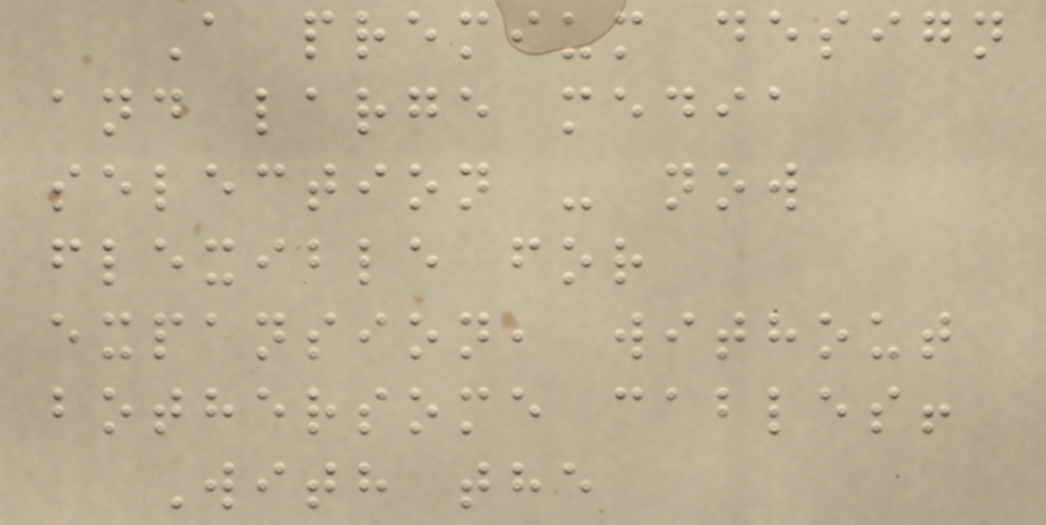A premium design
and large media
selection - now
flexible for
expansion, without
bothersome cables!
With the
